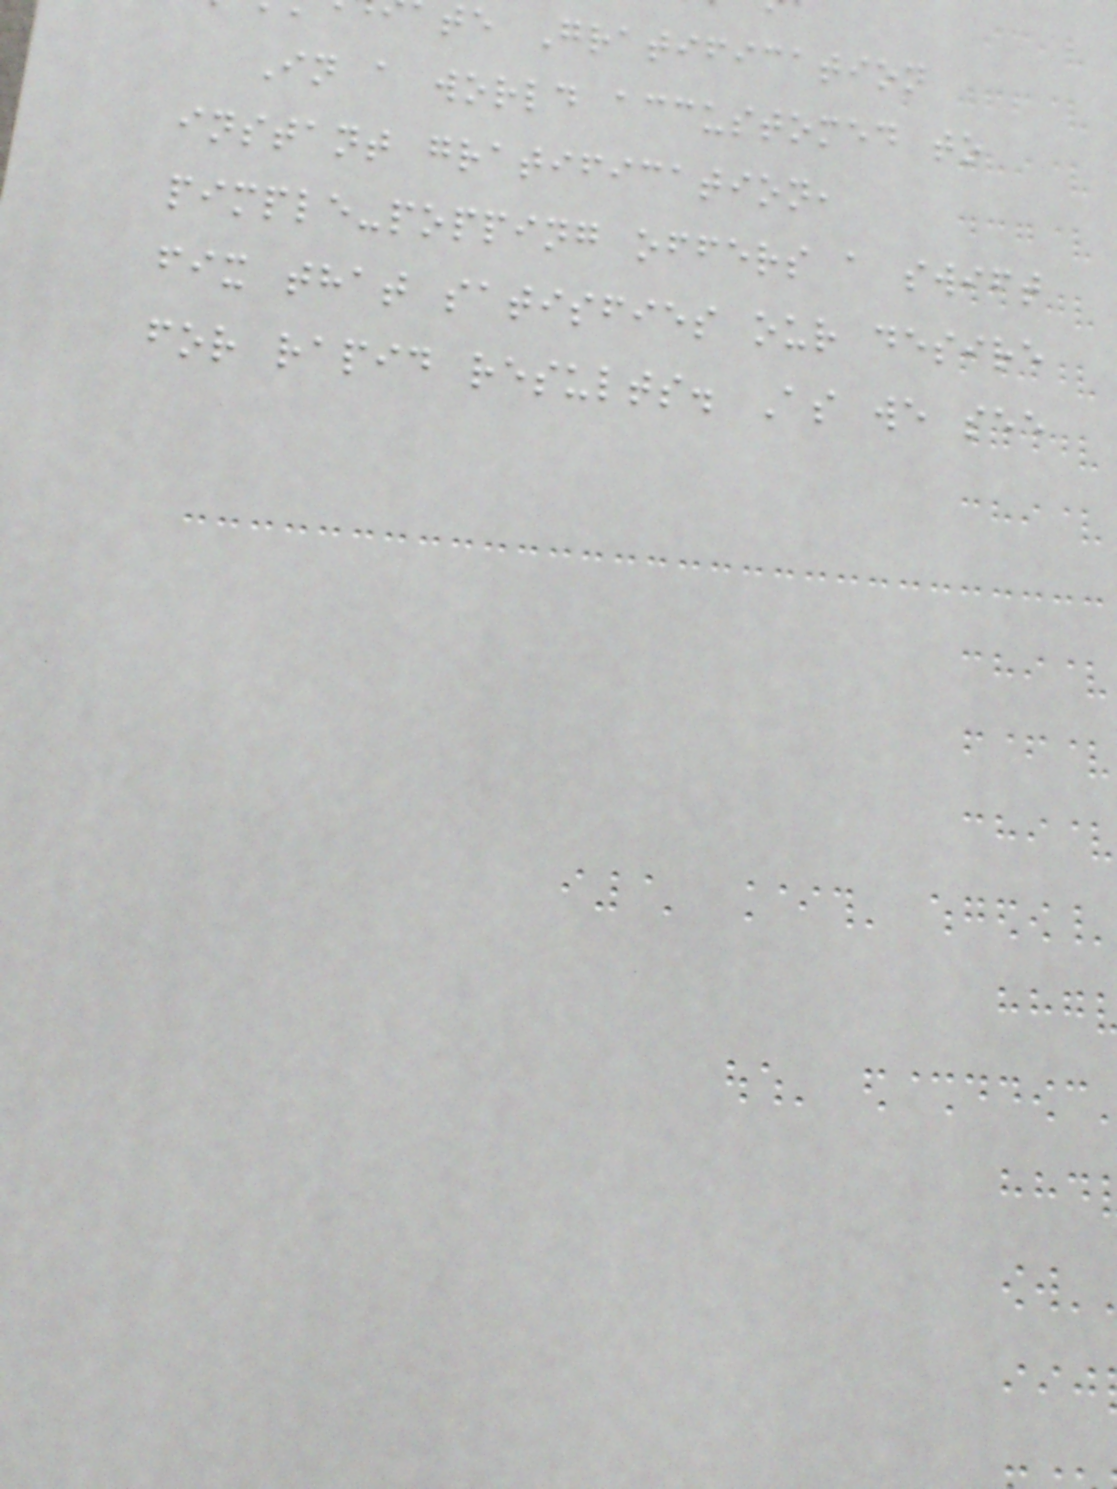te Gratification
In a world accustomed to
instant gratification,
pimple-popping offers a swift
fix that satisfies our desire
for rapid results. As we see
